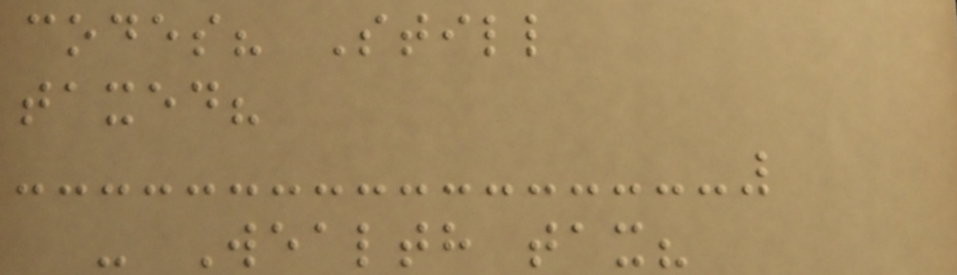codes? Still
taxed?
- Wealth tax?
